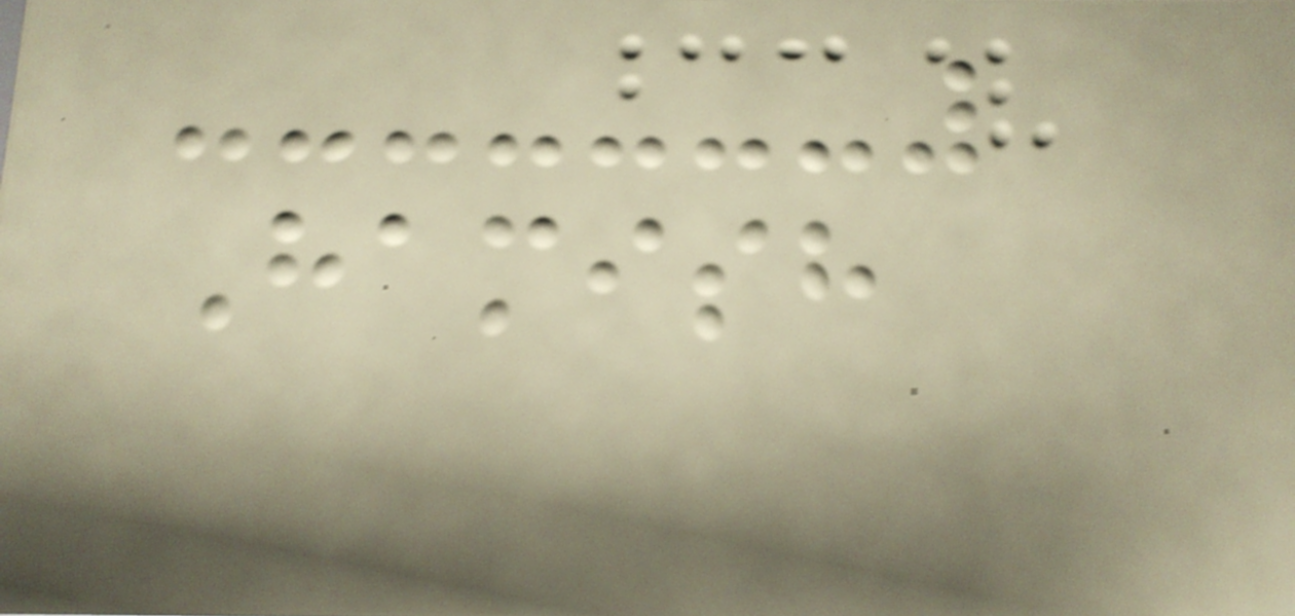Hamish
